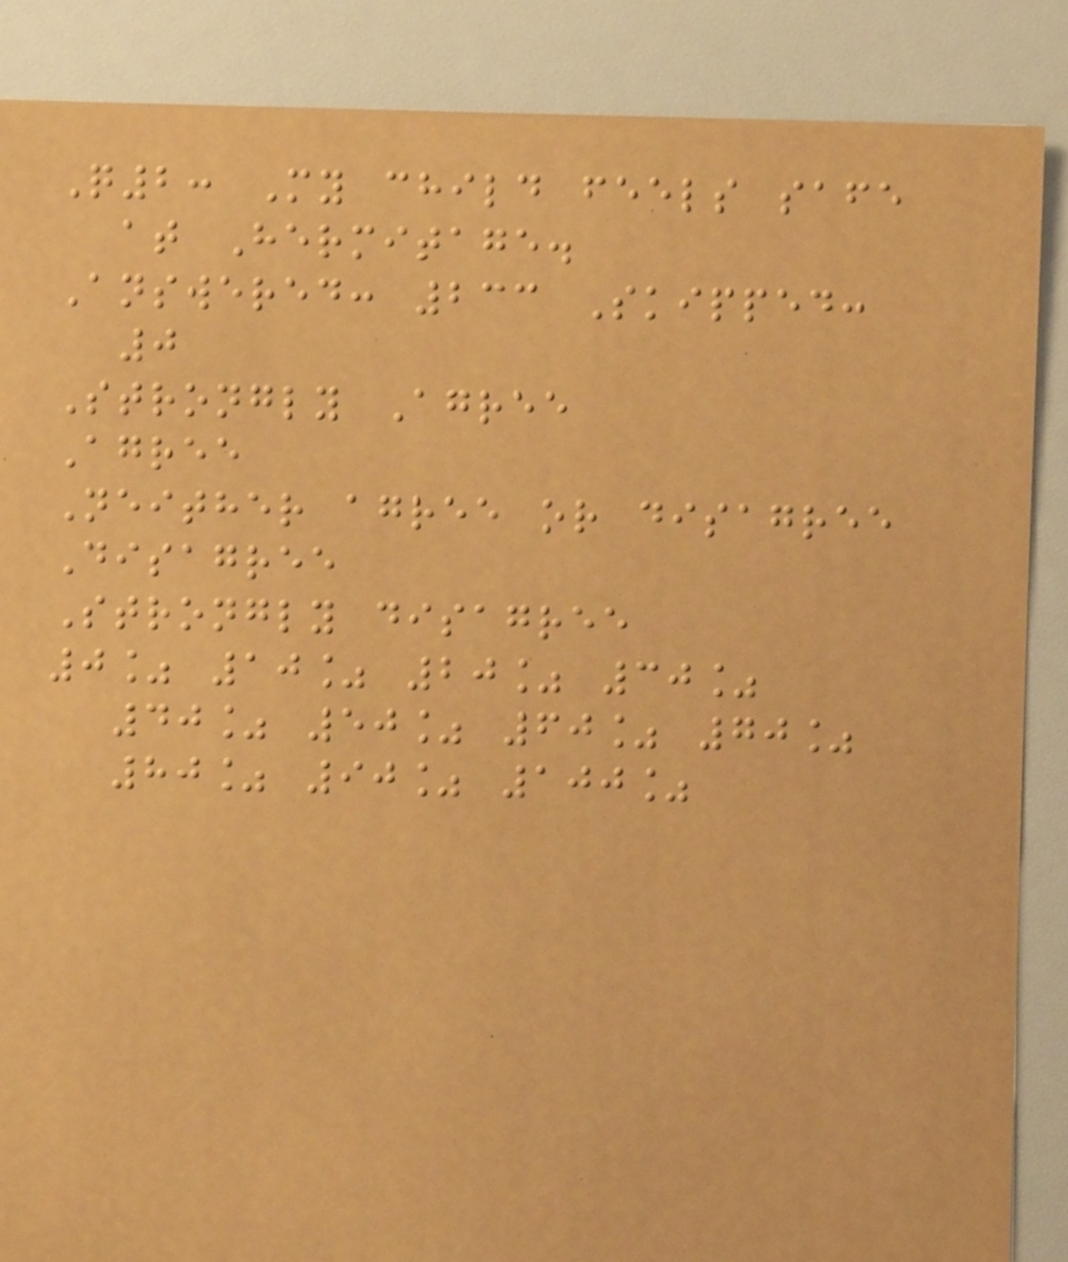Q2: My child feels safe
at Hermitage.
Answered: 233 Skipped:
0
Strongly Agree
Agree
Neither agree or disagree
Disagree
Strongly disagree
0% 10% 20% 30%
40% 50% 60% 70%
80% 90% 100%
